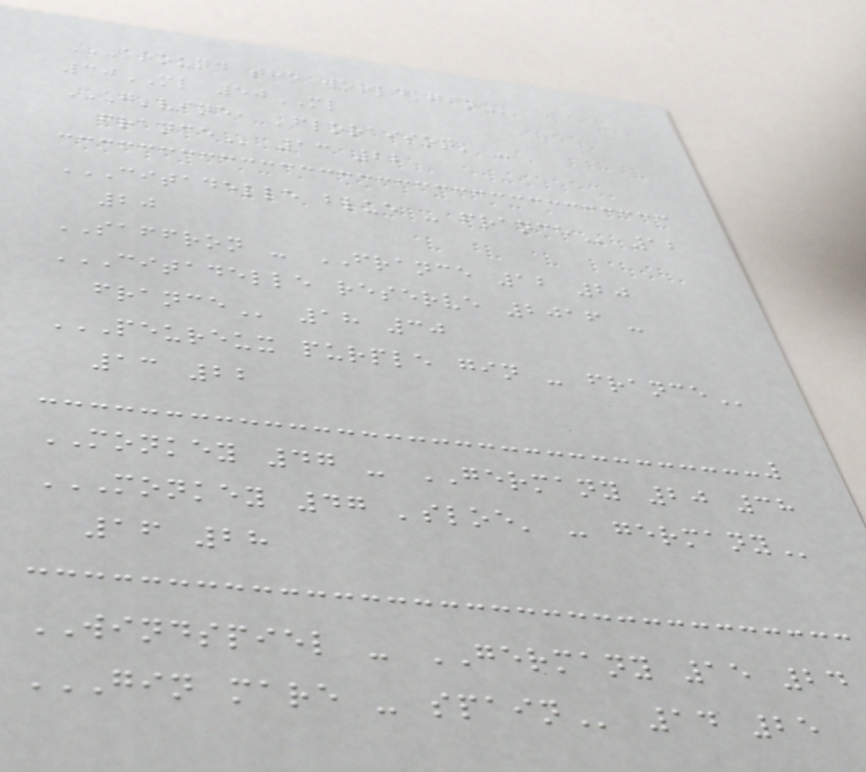AROUND THE WORLD GIN
30ML 50ML
G'VINE, 'FLORAISON' -
FRANCE 13 22
CITADELLE BLUE - FRANCE 12
20
SAFFRON - FRANCE 12 20
CITADELLE RESERVE 2016 -
FRANCE 18 30
PEUREUX PURPLE GIN - FRANCE
13 22
MONKEY 47 - GERMANY 20 38
MONKEY 47 'SLOE' - GERMANY
16 28
WINDSPIEL - GERMANY 15 24
GIN MARE - SPAIN 14 25
